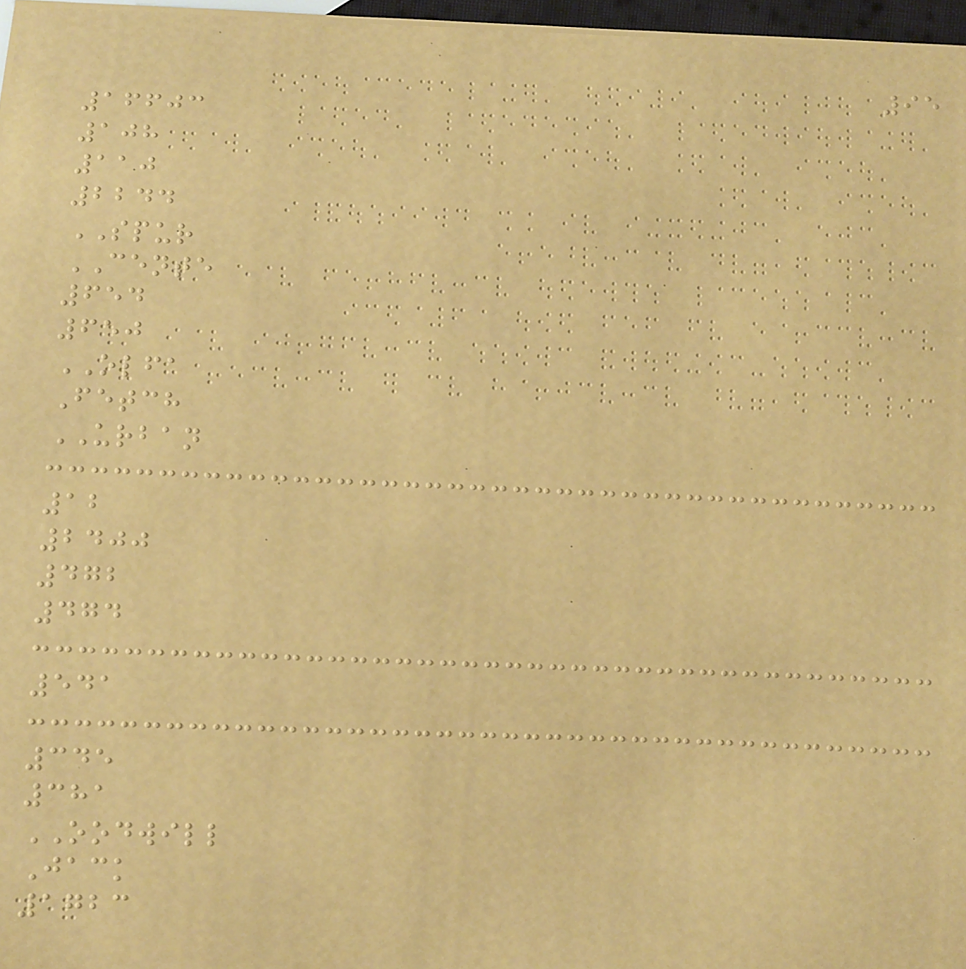95
16603
108
110
2244
SPUR
CENTE
654
650
OLFA
Fetch
URBAN
12
2400
472
474
541
345
381
OODWILL
Jack
1723
